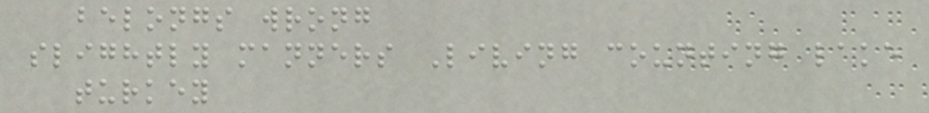belongs wrong
slightly manners Living counting lake
turkey
